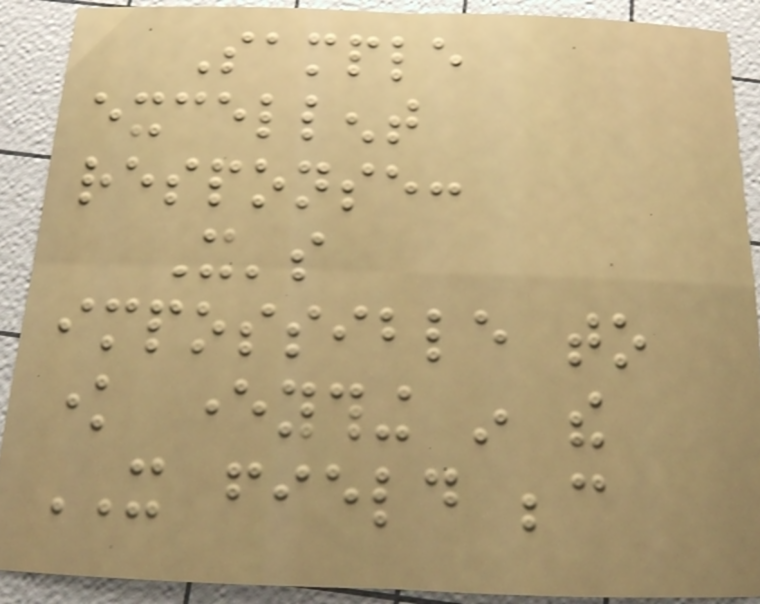Sample
excellent
response:
It's
impossible to
know everything in the
IT field because
